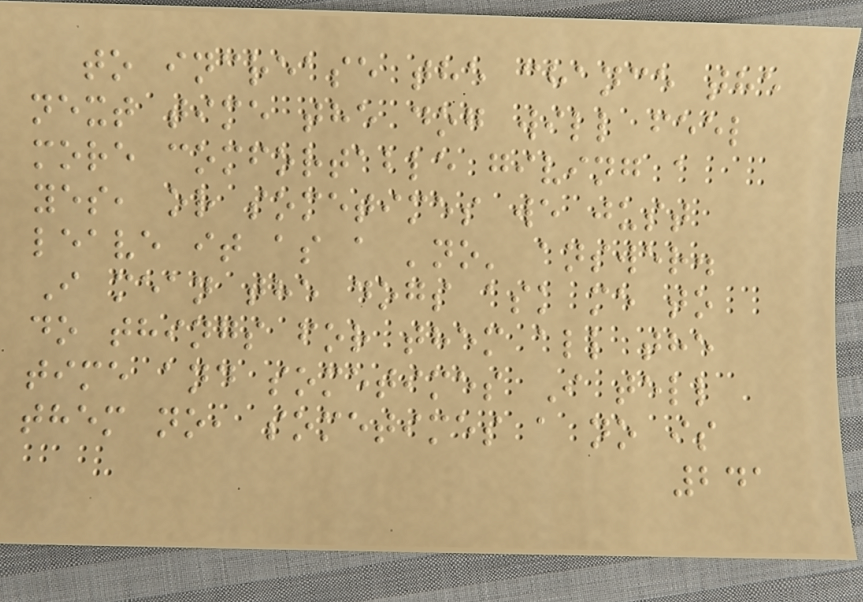to increase the chance the
next time the dog will feel
more comfortable giving a
yes, or sometimes we just
leave it as a 'no' answer.
I mean the dogs ask me to
do things for them all the
time and sometimes I tell
them no, sometimes a no is
241
